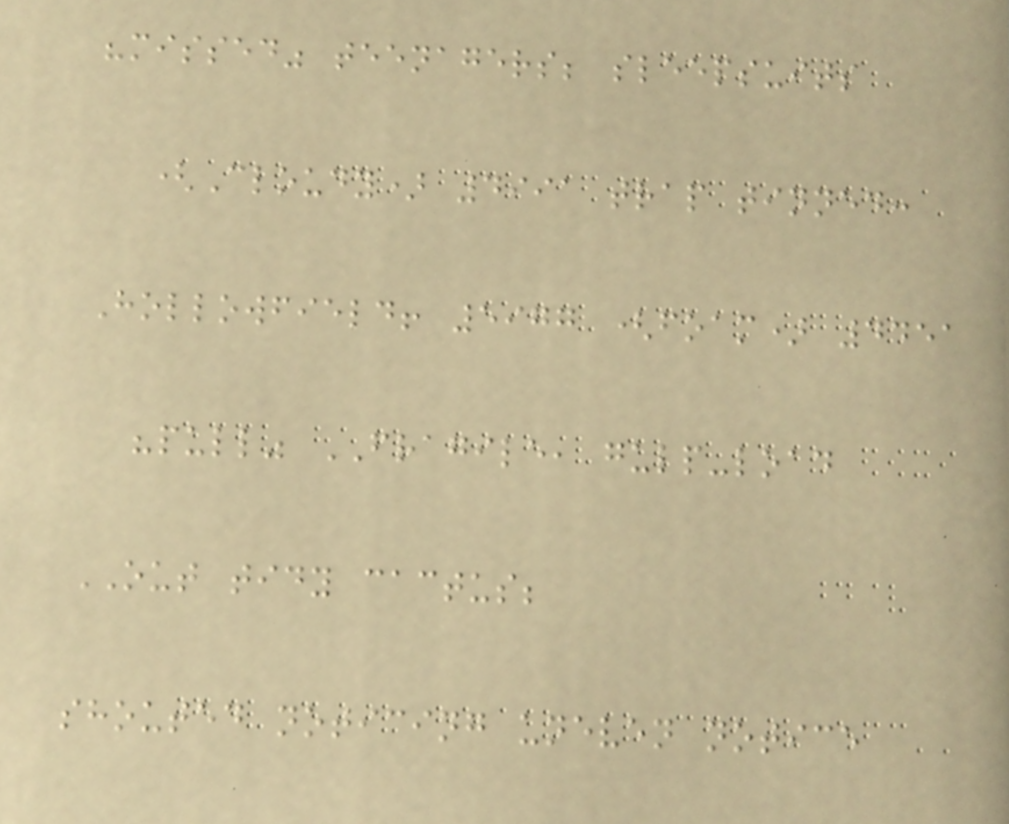"missed" teenagers; sleepsuits
(Cloudy) 4991 trap tinned:
Hollowfield! 5977 (foam) 4451
"pull" FRAGILE, gulp-load
OUT tidy cactus;
shouted noticing uneven notice
